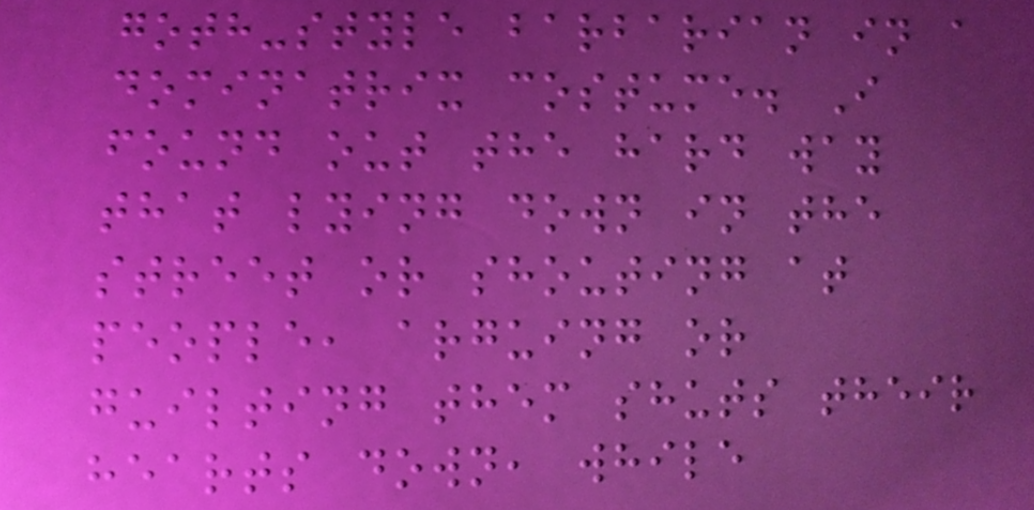goth-style barbarian in a
dominatrix costume. I
found out the hard way
that lying down in the
street or shouting at
people, arguing or
guilting them shuts their
hearts down, while
